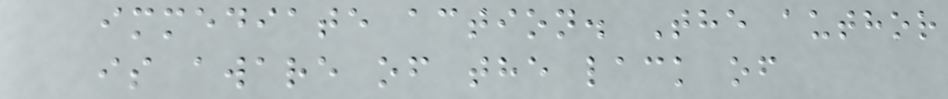immediate action. The author
is aware of the lack of
